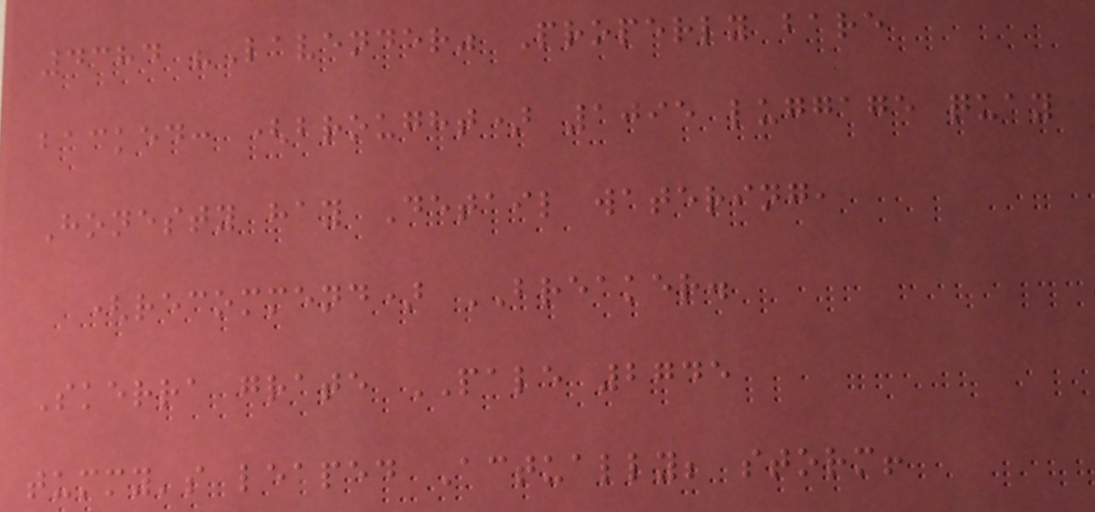4384 "Lavender" Properly bare
backed: (brought) 1095 luggage quay
Honesty hay Detail watering,
(recommend) BREAKER.
Skerra grate PALE 2745
tummy's leaped Actually; storm!
